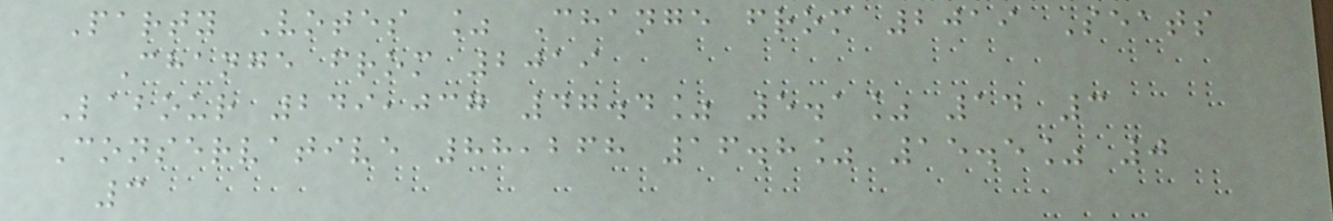Party Votes % Change from 2019 Seats
Change from 2019
Labour 249,037 47.4% 5.1% 14 3
Conservative 88,268 16.8% 15.5% 0
3
